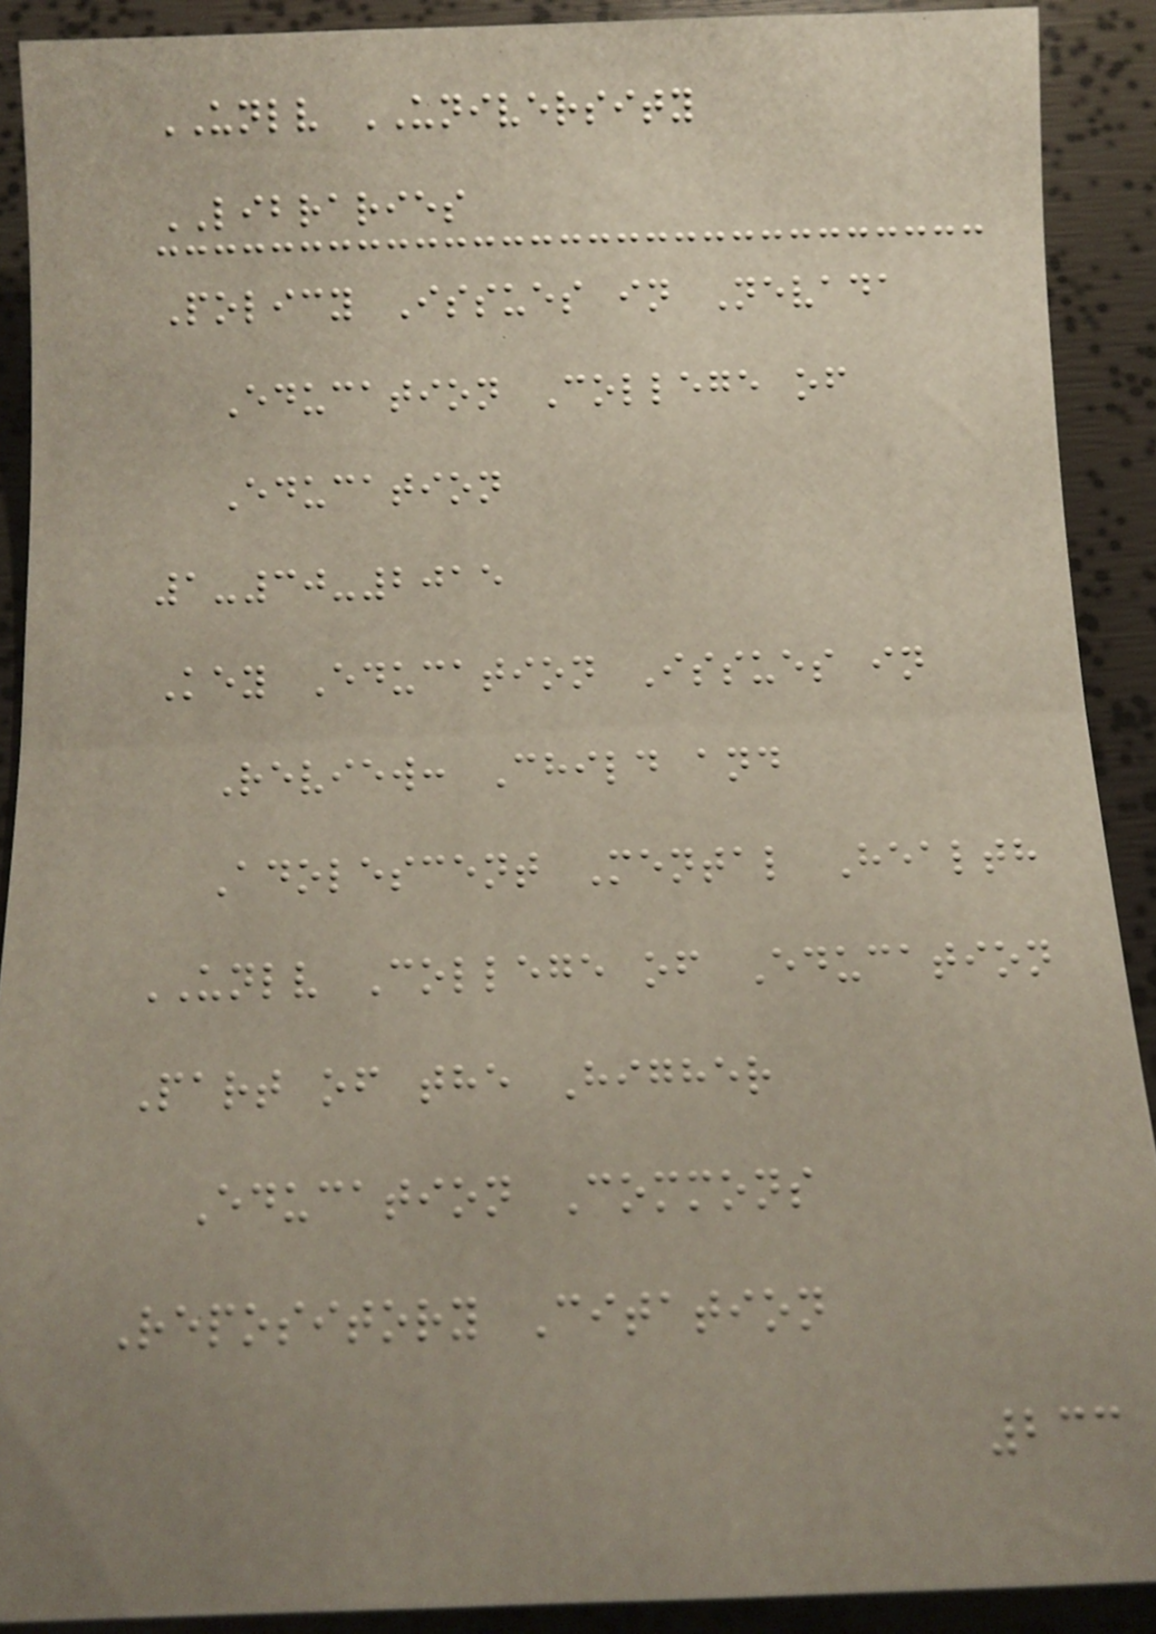UNLV UNIVERSITY
LIBRARIES
Policy Issues in Nevada
Education College of
Education
1-30-2015
Key Education Issues in
Review: Child and
Adolescent Mental Health
UNLV College of Education
Part of the Higher
Education Commons
Repository Citation
233
